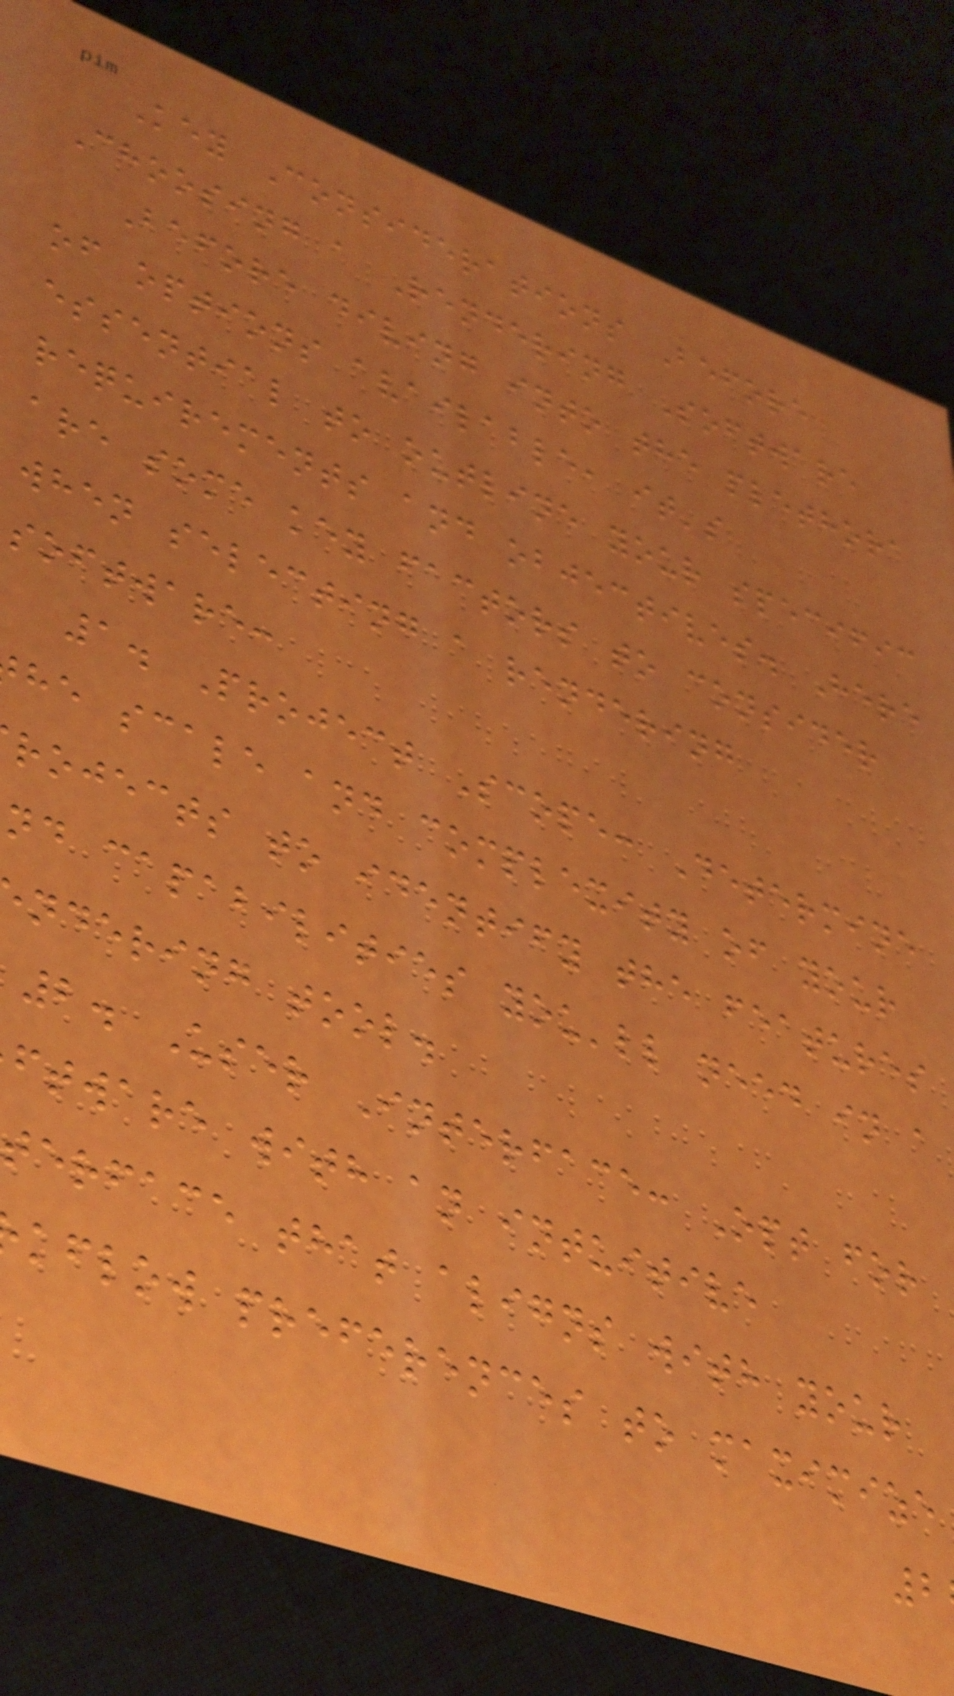Key Considerations Before
Choosing a Rendering Software
Before diving into the plethora
of options available, it's
essential to outline your specific
requirements and objectives. Here
are some key factors to consider
when selecting a rendering
software:
1. Project Scope: Determine
he scale and complexity of your
rojects to identify the features
nd capabilities you'll need in a
ndering tool.
2. User Interface: Opt for
ftware with an intuitive
terface that aligns with your
kflow preferences to maximize
